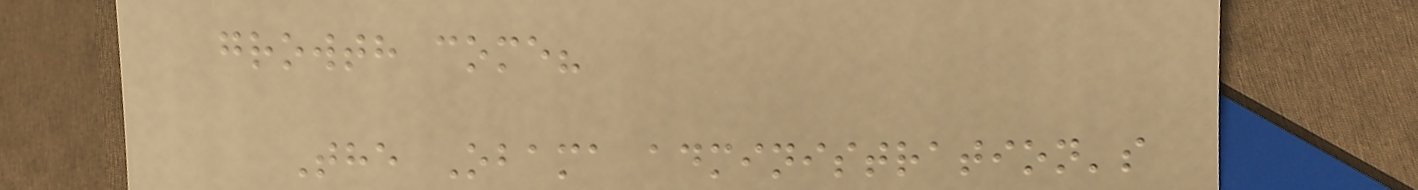growth come?
The Obama administration's
